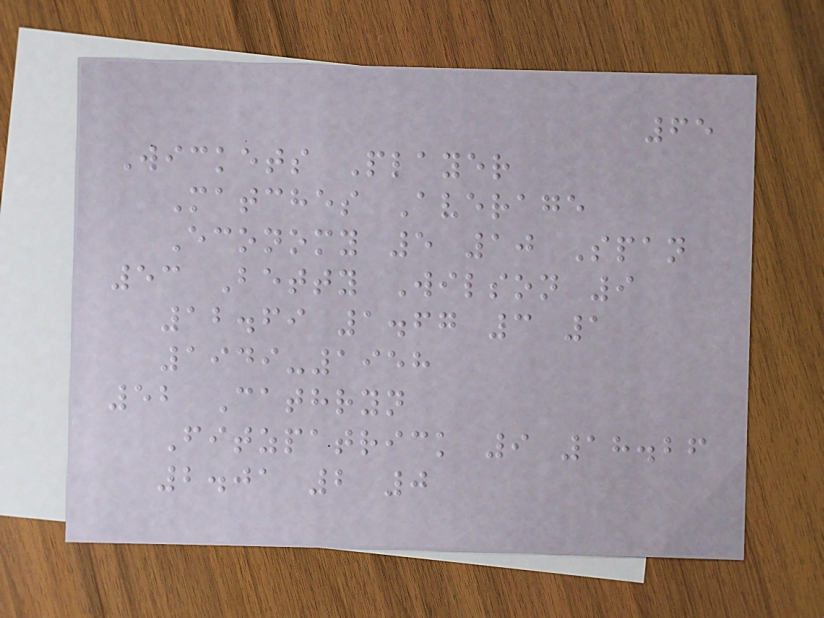65
Wickets Player
Matches Average
Economy 5 10 Span
53 Betty Wilson 9
12.69 1.67 3 1
1949-1958
52 Cathryn
Fitzpatrick 9 18.26
2.01 2 0
